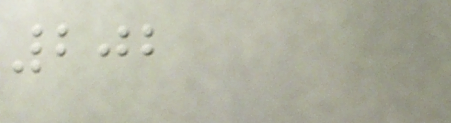202
